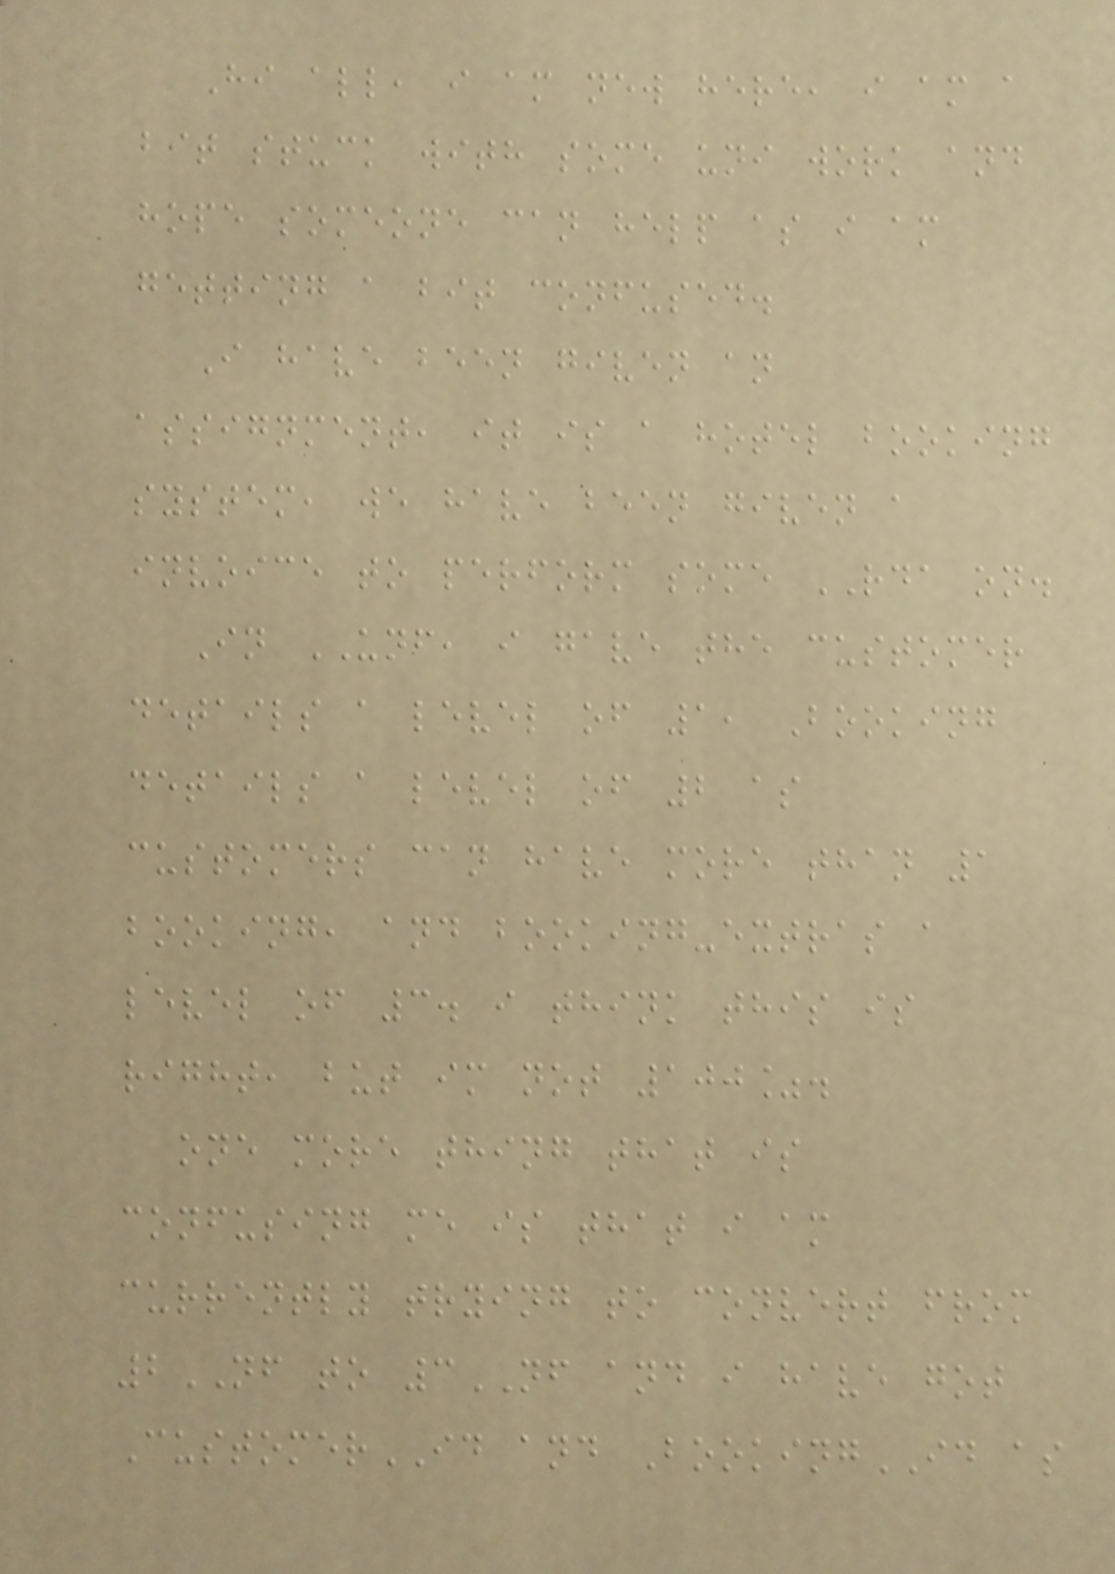Hi all, i am new here, i am a
bit stuck with some uni work and
hope someone can help as i am
getting a bit confused.
I have been given an
assignment, it is a hotel booking
system, we have been given a
invoice to perform some RDA on.
In UNF, i gave the customer
details a level of 1, Booking
details a level of 2 as
customers can have more than 1
booking, and booking-extras a
level of 3. i think this is
right, but im not 100%.
one more thing that is
confusing me is that i am
currently trying to convert from
2NF to 3NF and i have got
CustomerID and BookingID as
